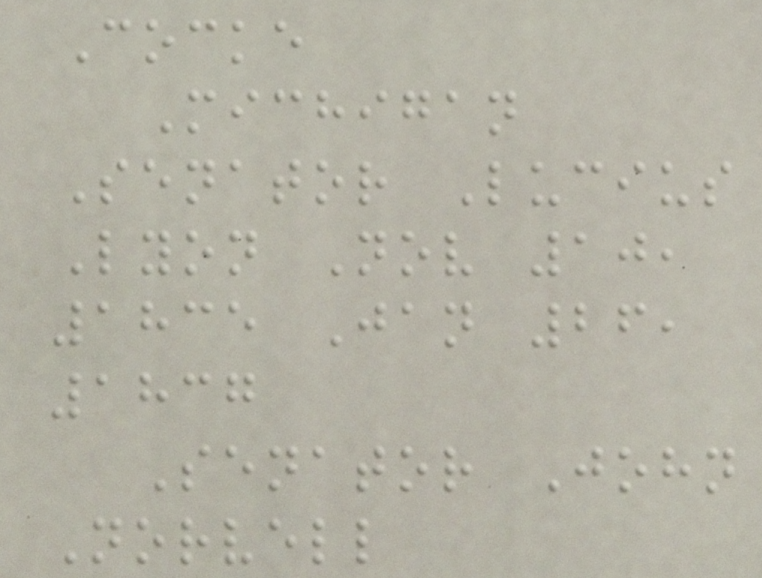Cocke
Michigan
Senator Lucius
Lyon Nov 10,
1835 Jan 26,
1837
Senator John
Norvell
